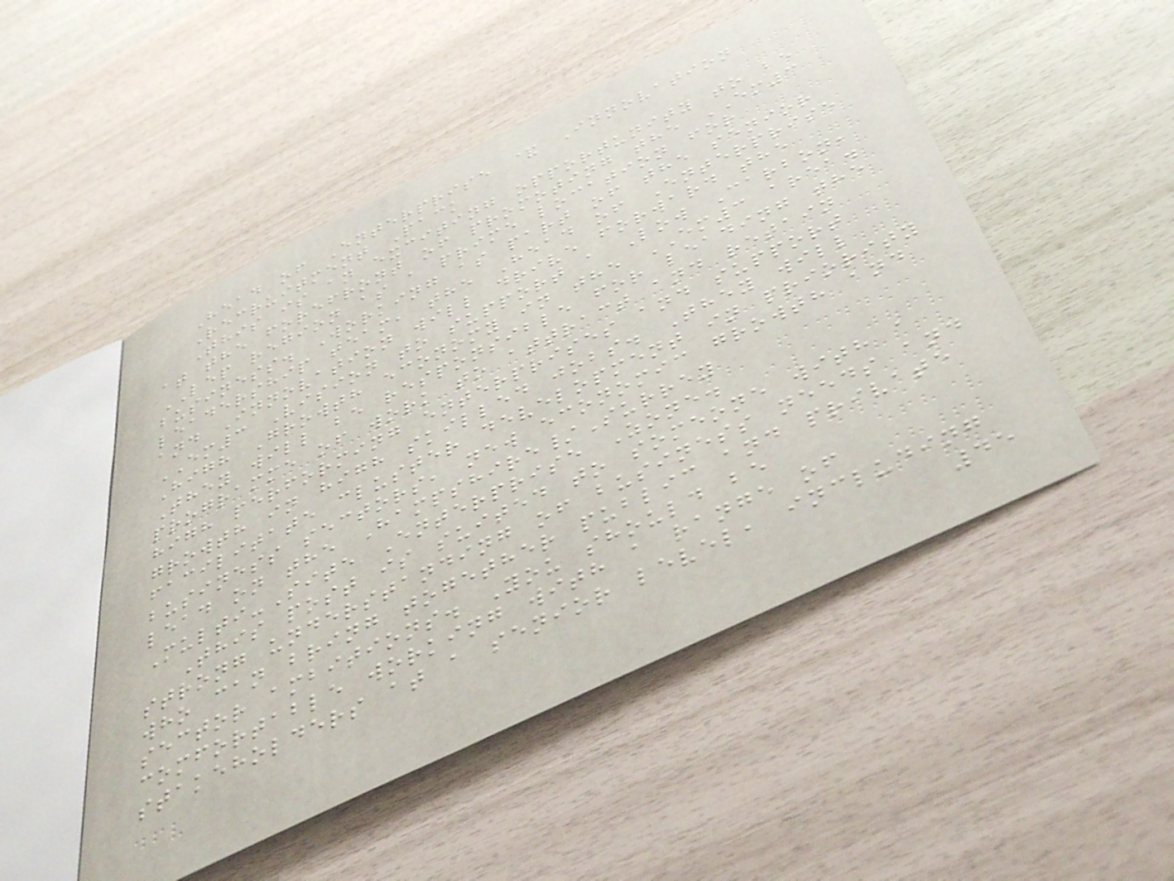Head of Enterprise & Innovation
Recruitment Pack
This is an exciting opportunity to be
at the forefront of promoting the EM3
LEP region as a prime location for
business. Working as part of the senior
leadership team, the Head of Enterprise
and Innovation will drive forward the
EM3 Vision to support a Low Carbon,
High Growth economy in the EM3 area.
They will be responsible for leading the
programme of work to attract and retain
high performing enterprises and support
growth in high skilled jobs. They will
facilitate cluster development in priority
business sectors, new economic growth and
lead on the Hampshire/Surrey
Multi-Site Enterprise Zone.
This post is suited to someone with a
strong understanding of business needs and
who can bring together public and private
sector ambitions. You should be
comfortable working with a range of
stakeholders at a senior level, including
45
